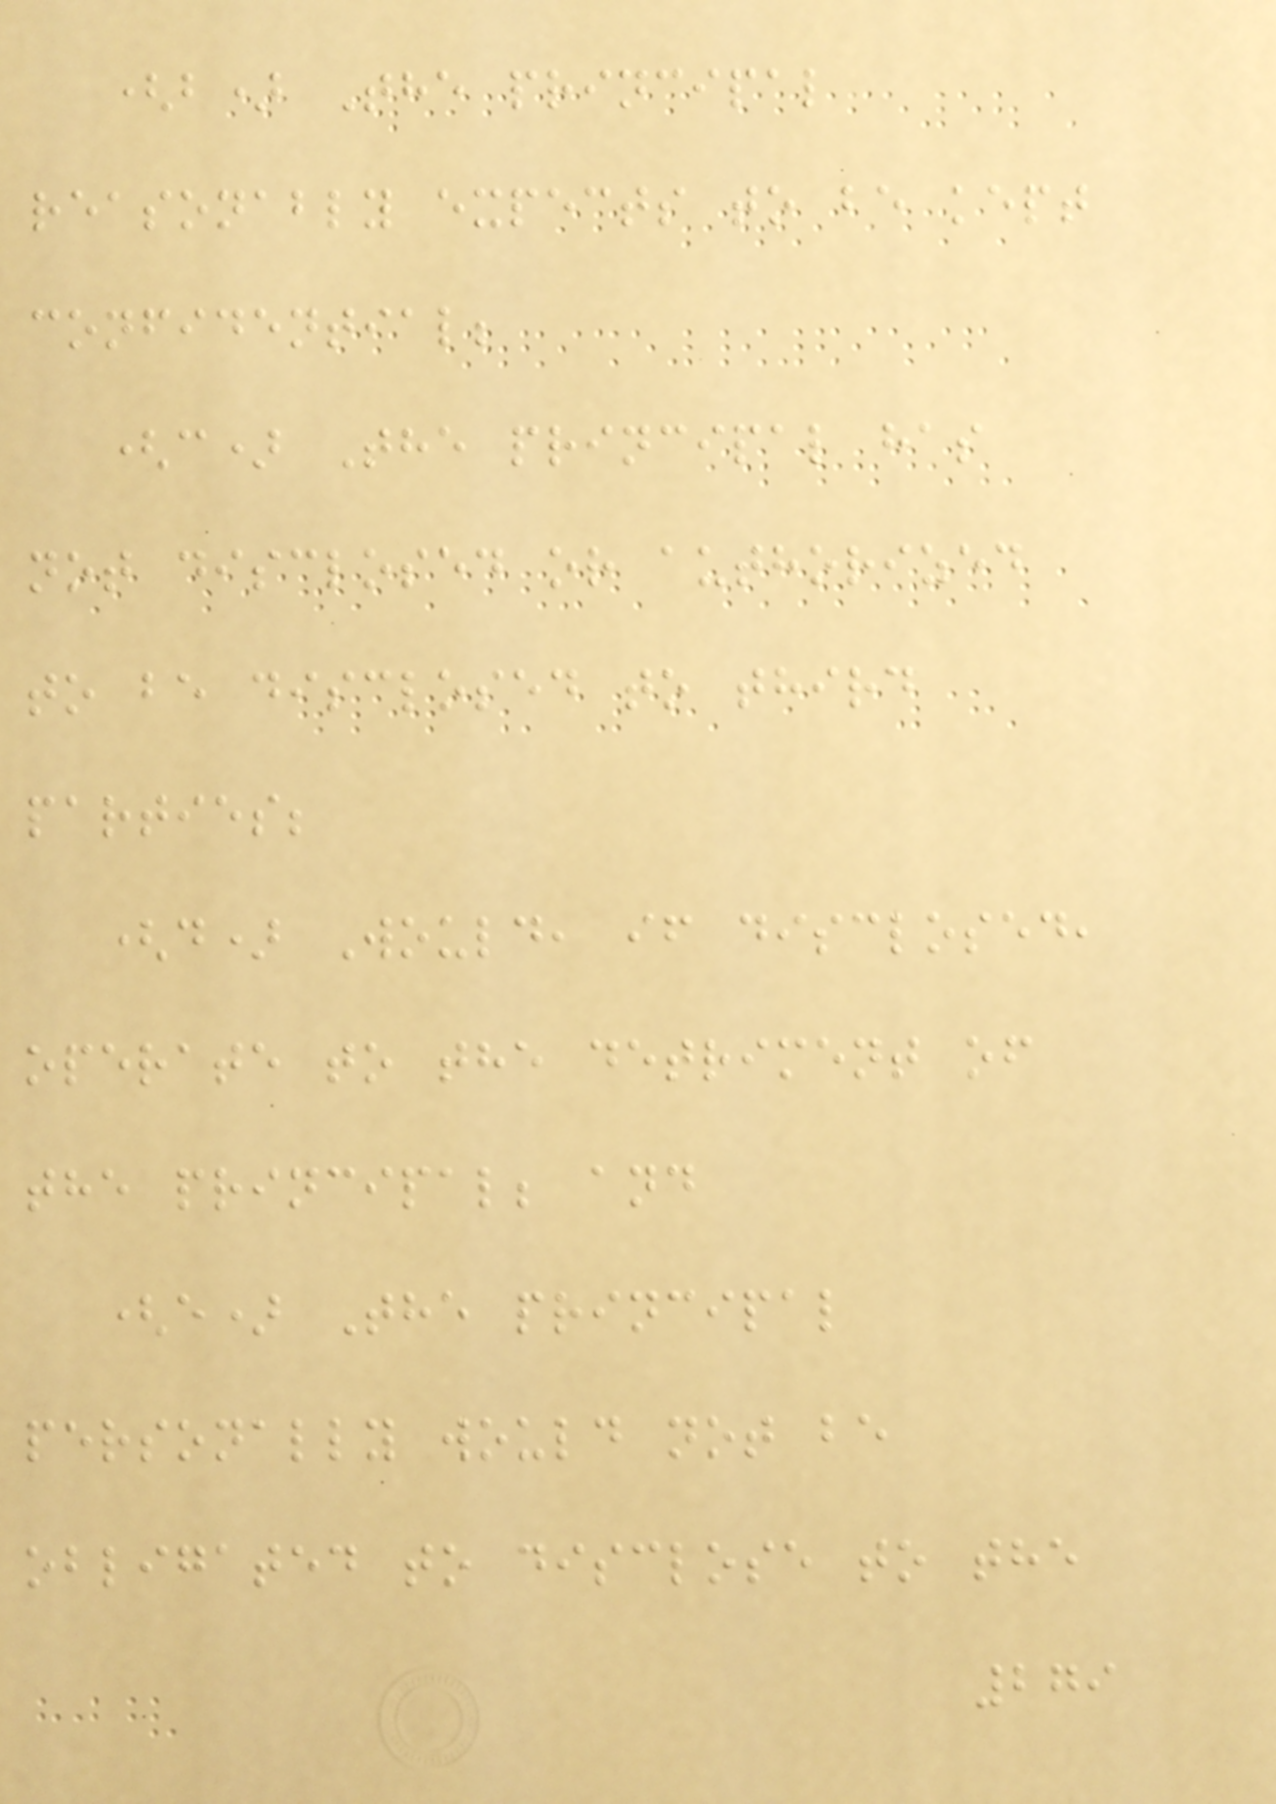(b) The principal
reasonably expects to be kept
confidential;
(c) The principal has
not disclosed or authorized
to be disclosed to third
parties;
(d) Would, if disclosed,
operate to the detriment of
the principal; and
(e) The principal
personally would not be
obligated to disclose to the
279
